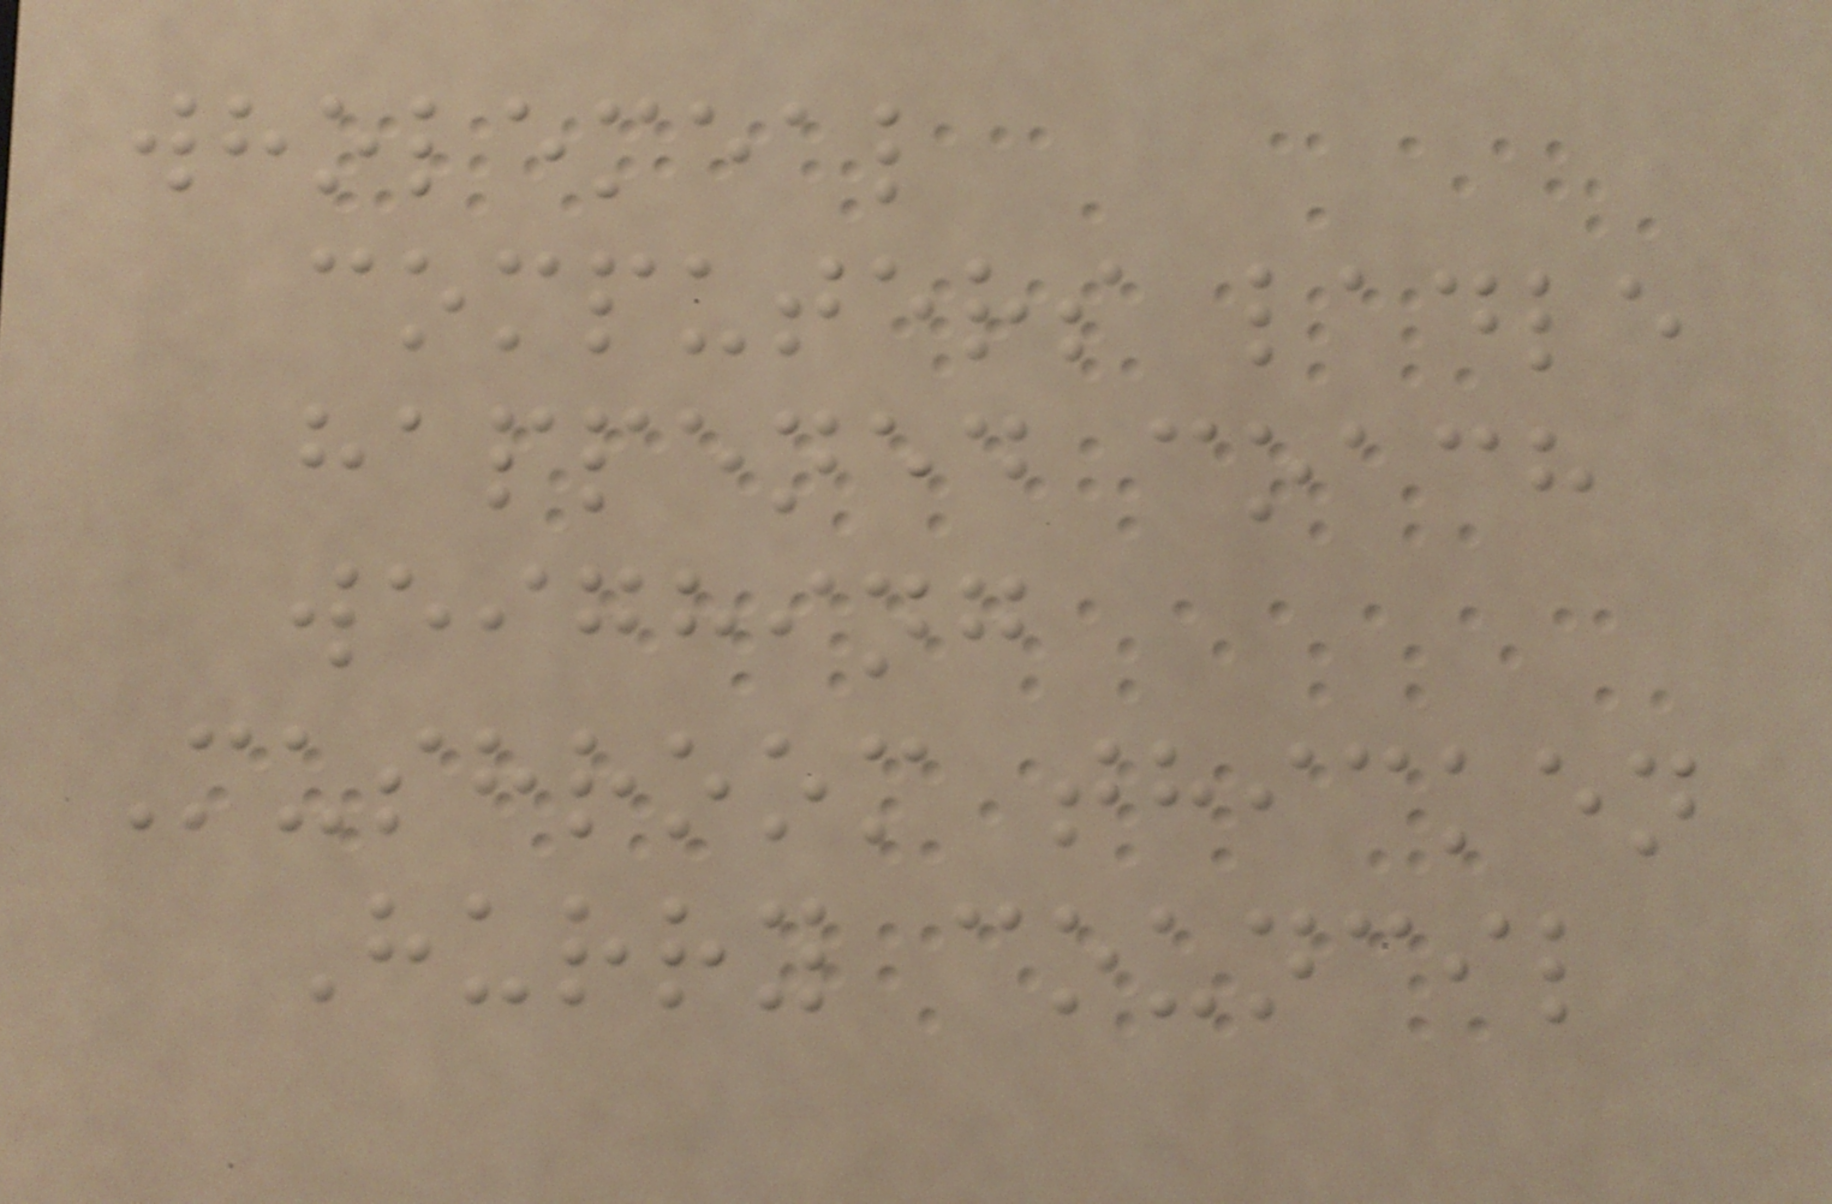wholemeal
computers ladle
happened coach
weighing
Mushroom thicken
Hurry council
